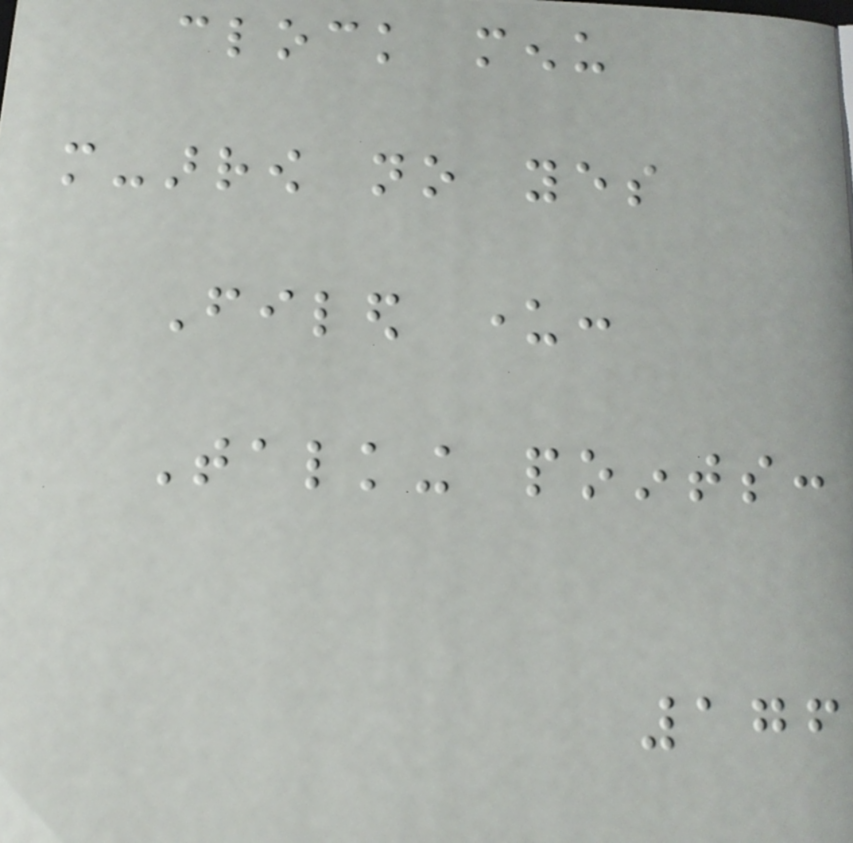clock menu
more-arrow no yes
Filed under:
Talking points:
176
